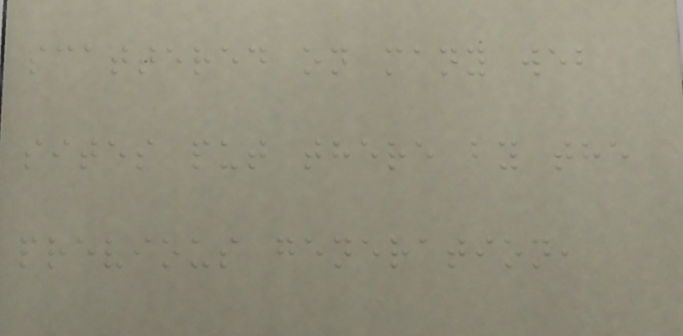scattered on many web
sites put there by the
previous generation,
